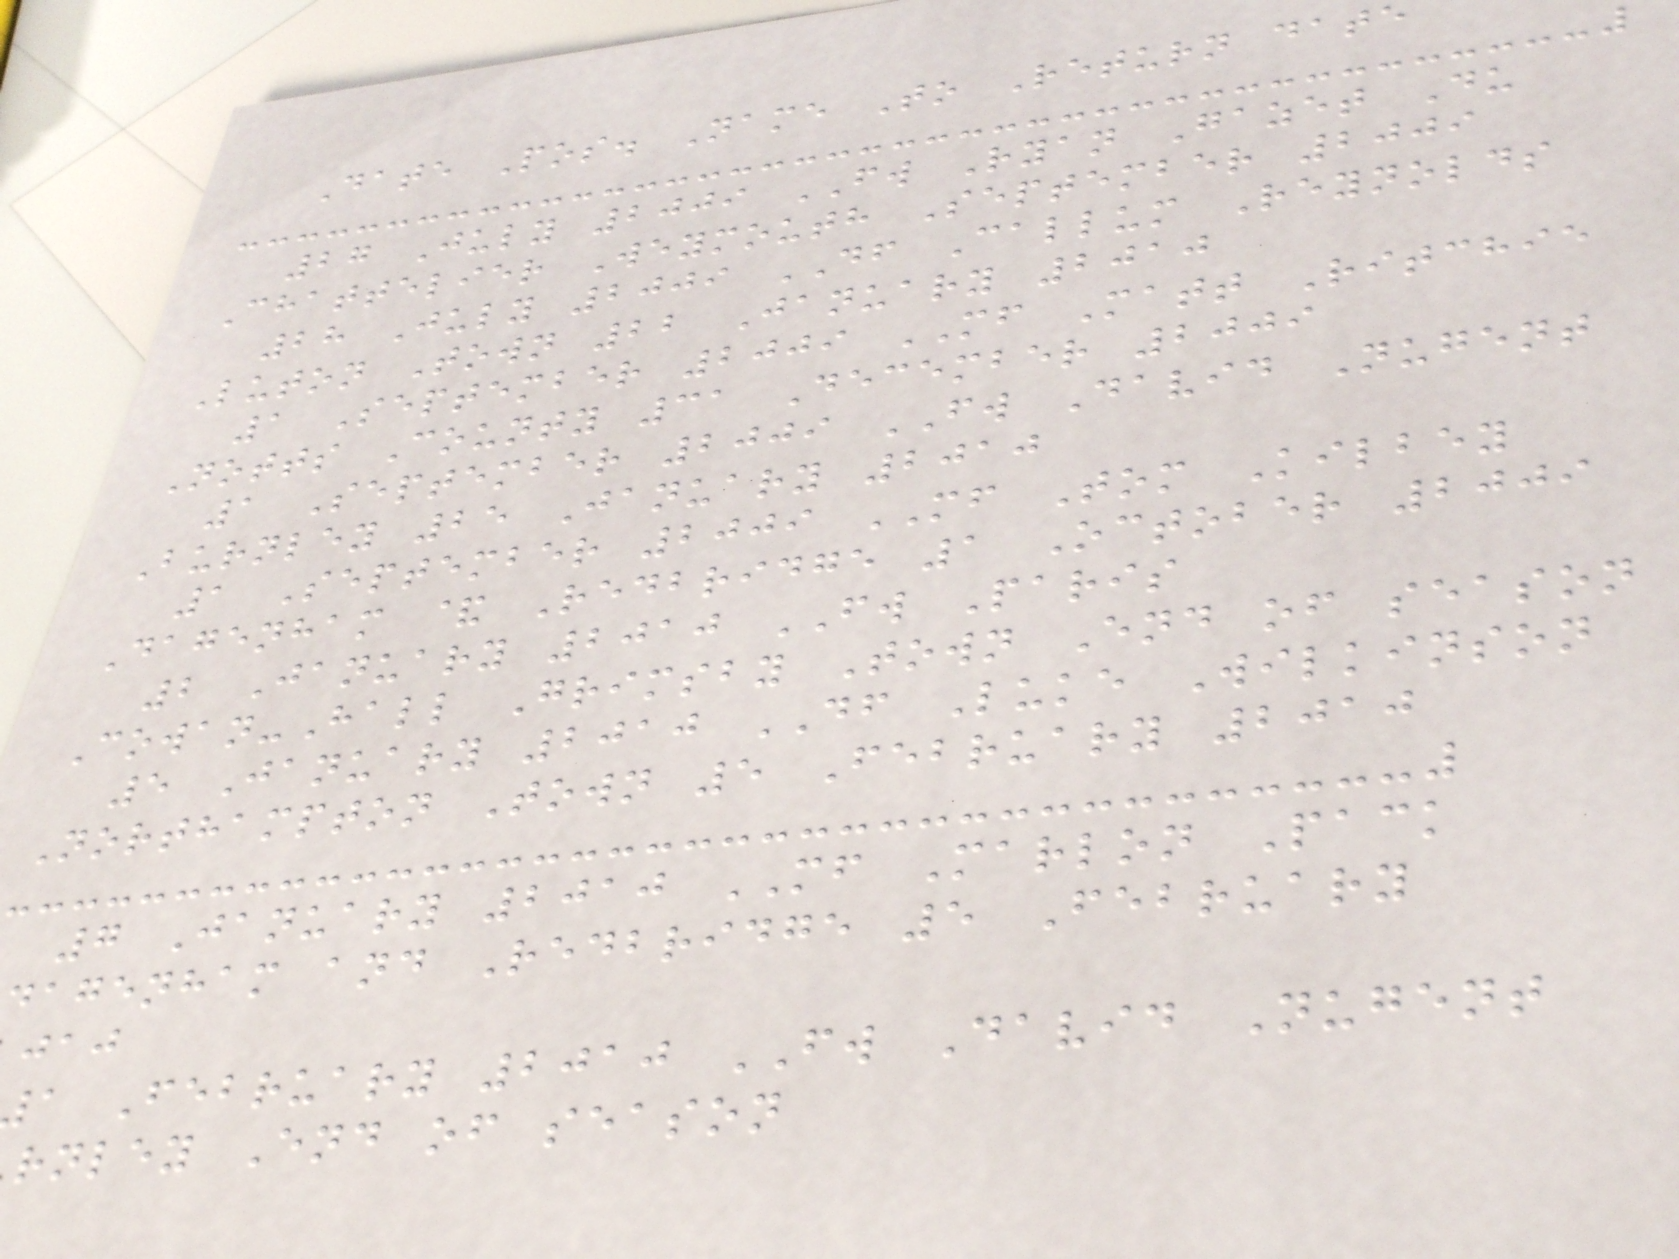Date Pos. Name To Return date
27 July 2009 FW Ryan Gazet Du
Chattelier Weymouth September 2009
28 July 2009 DF Callum Reynolds
Luton Town 22 January 2010
1 September 2009 MF Matt Ritchie
Notts County 31 December 2009
1 September 2009 FW David Nugent
Burnley 25 January 2010
1 September 2009 MF Tom Kilbey
Dagenham & Redbridge 1 October 2009
2 January 2010 FW Paris
Cowan-Hall Grimsby Town End of season
5 January 2010 DF Luke Wilkinson
Northampton Town 5 February 2010
7 January 2010 MF Marlon Pack
dagenham and Redbridge 5 February
a February 2010 FW David Nugent
rnley End of season
